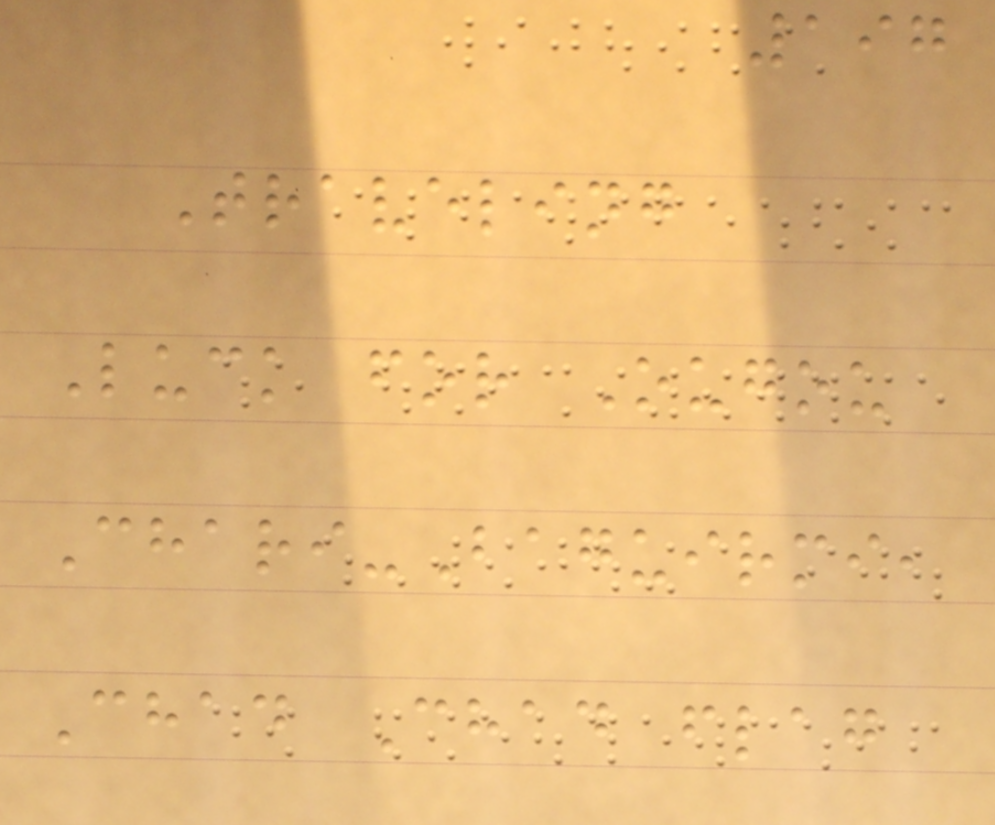197
Traveling
Luck for Ougou
Chari-Baguirmi,
Chad Chad flag
